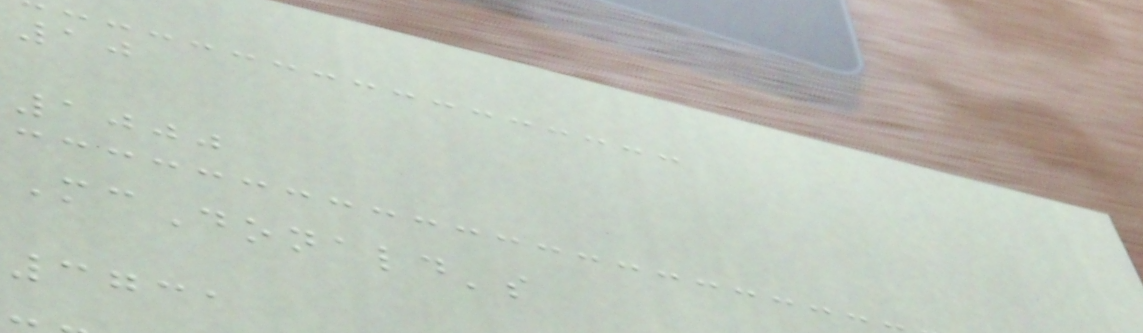10
1000
McDonald's
3731
